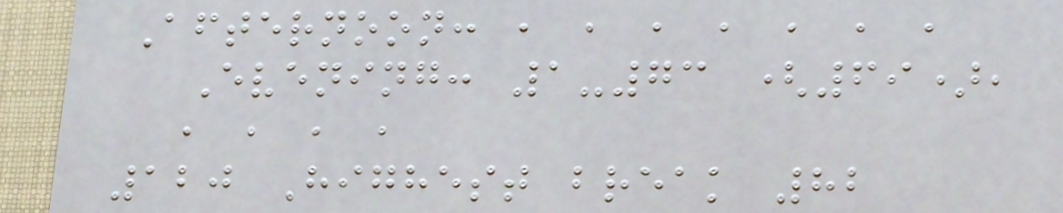Afternoon: , , , , , , ,
Evening: 1-73 (69),
, , , ,
120 Highest break 82
